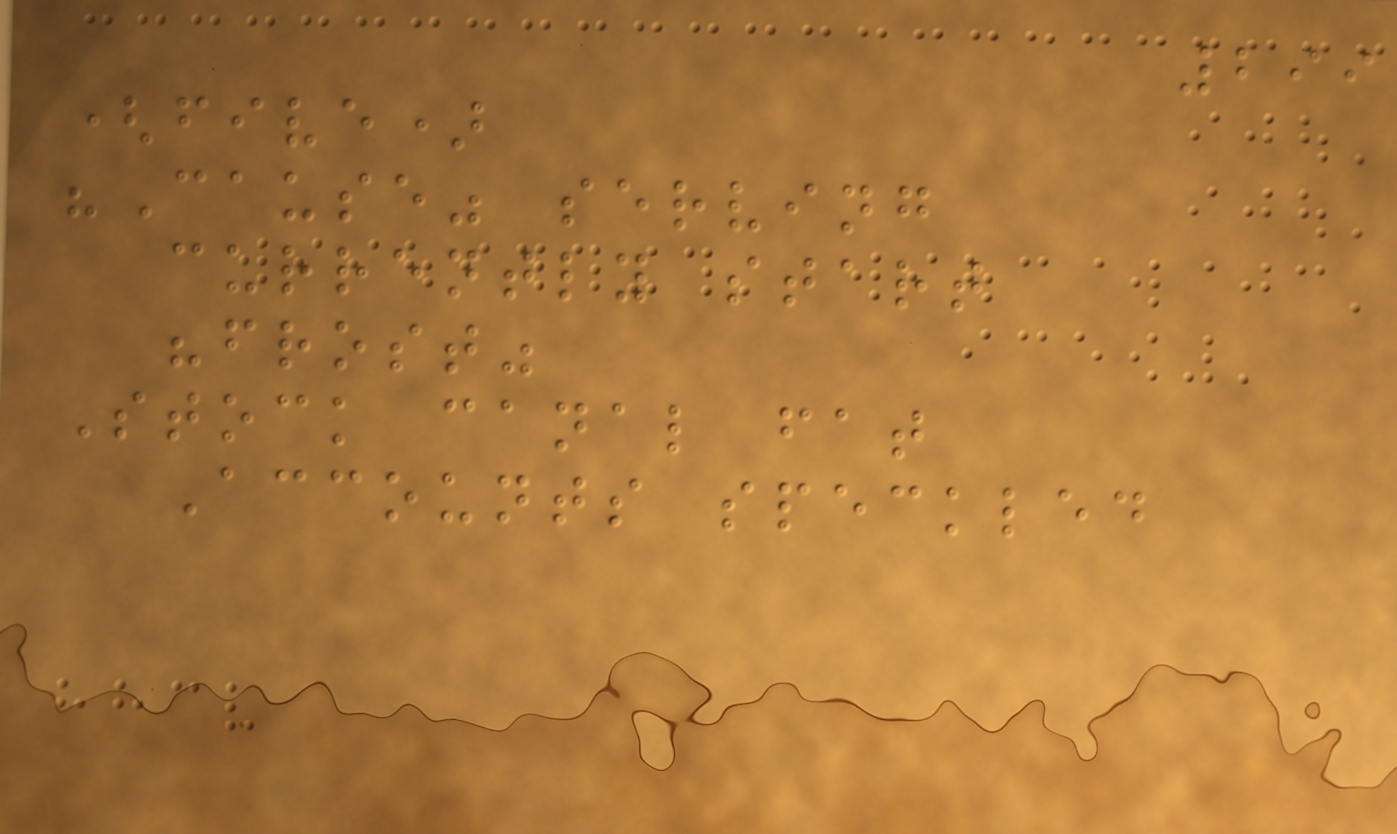299
(five)
"Cause" serving
currently start
"frost"
Stock canal fat
Accounts speckled
